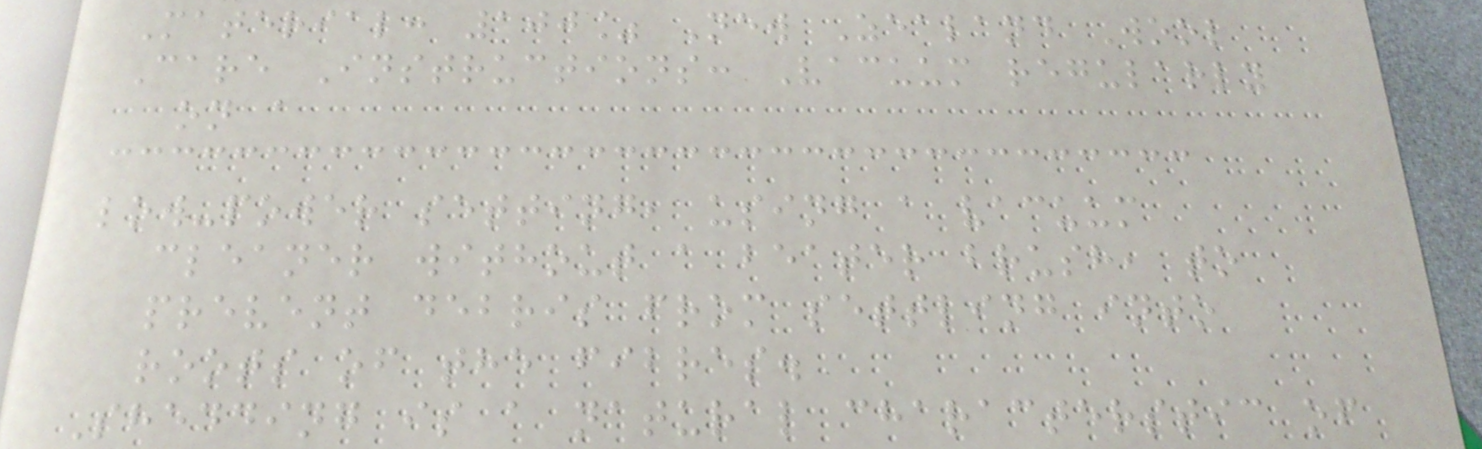Material: 100% New Zealand Wool
Care Instructions: Vacuum regularly
on a
low-power setting, using a vacuum
cleaner without a beater brush, to
prevent debris from settling into
roots of the fibres.
Shedding is a natural characterstic of
